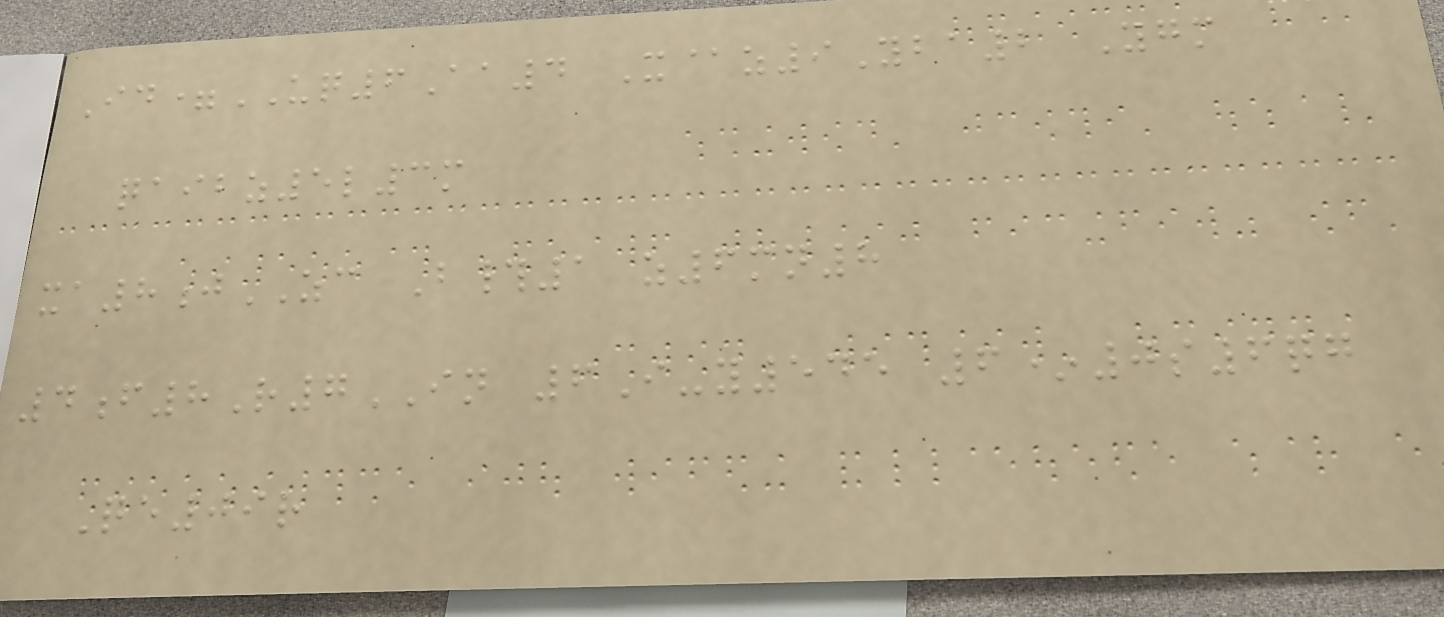Id=UQ6Aa4 X@z9Yba2 Ygm
qaibz5l3m
xa8jZC B#1 z6mn8
4f8R7IN 6I-y545 6*0s6qg
Qe09r
